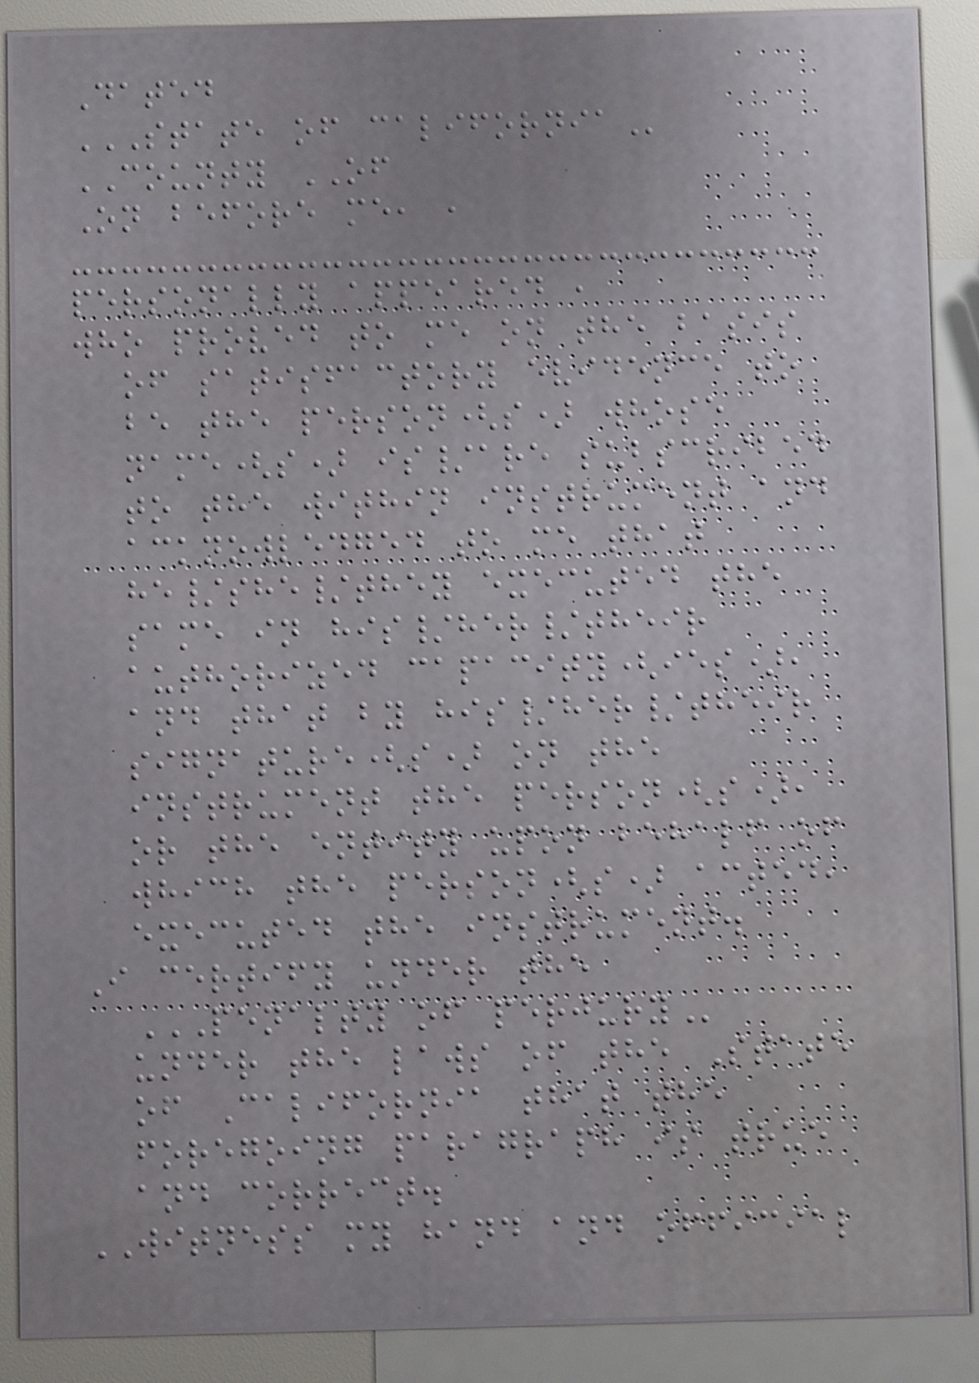Dated
STATE OF CALIFORNIA
COUNTY OF
On before me, ,
personally appeared ,
who proved to me on the basis
of satisfactory evidence to
be the person(s) whose
name(s) is/are subscribed
to the within instrument and
acknowledged to me that
he/she/they executed the
same in his/her/their
authorized capacity(ies),
and that by his/her/their
signature(s) on the
instrument the person(s),
or the entity upon behalf of
which the person(s) acted,
executed the instrument.
I certify under the
PENALTY OF PERJURY
under the laws of the State
of California that the
foregoing paragraph is true
and correct.
WITNESS my hand and official
